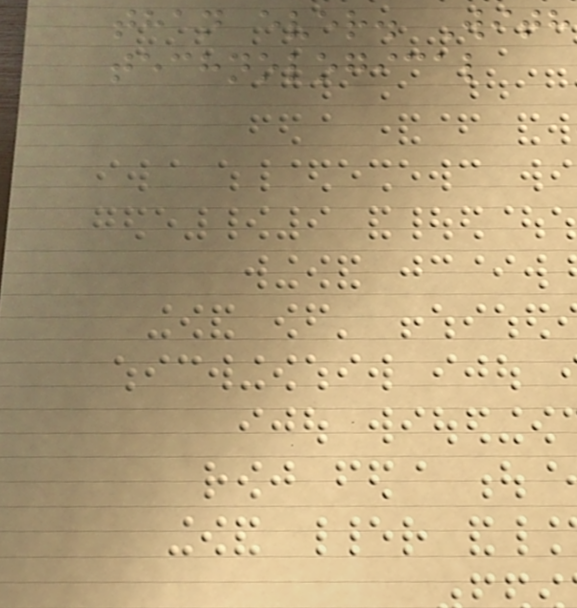than ever. With
technological
